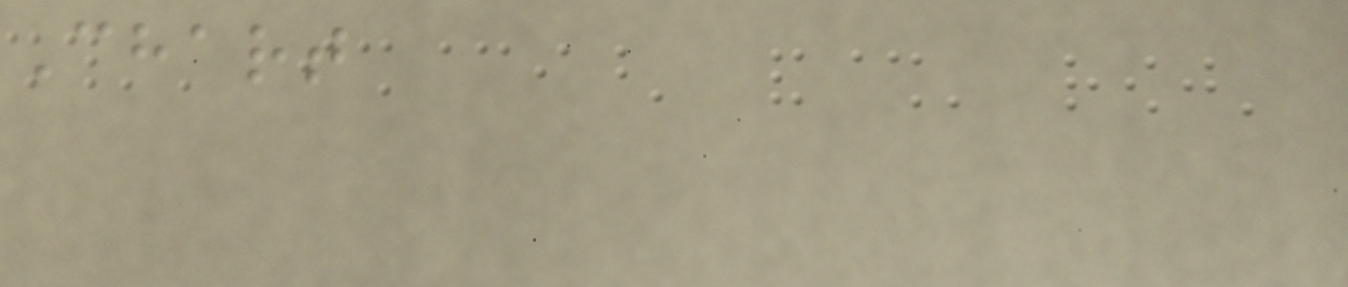Chart
